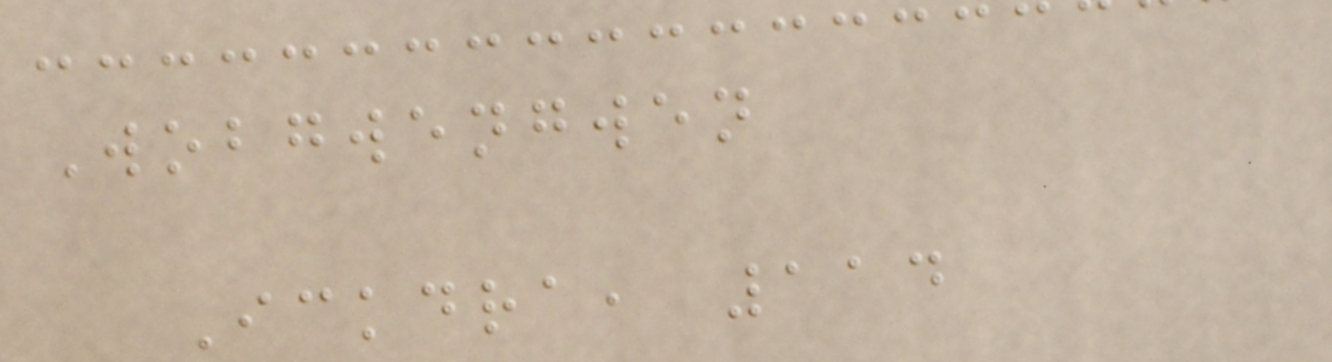Wobgwengwen
Ickdra, 114
